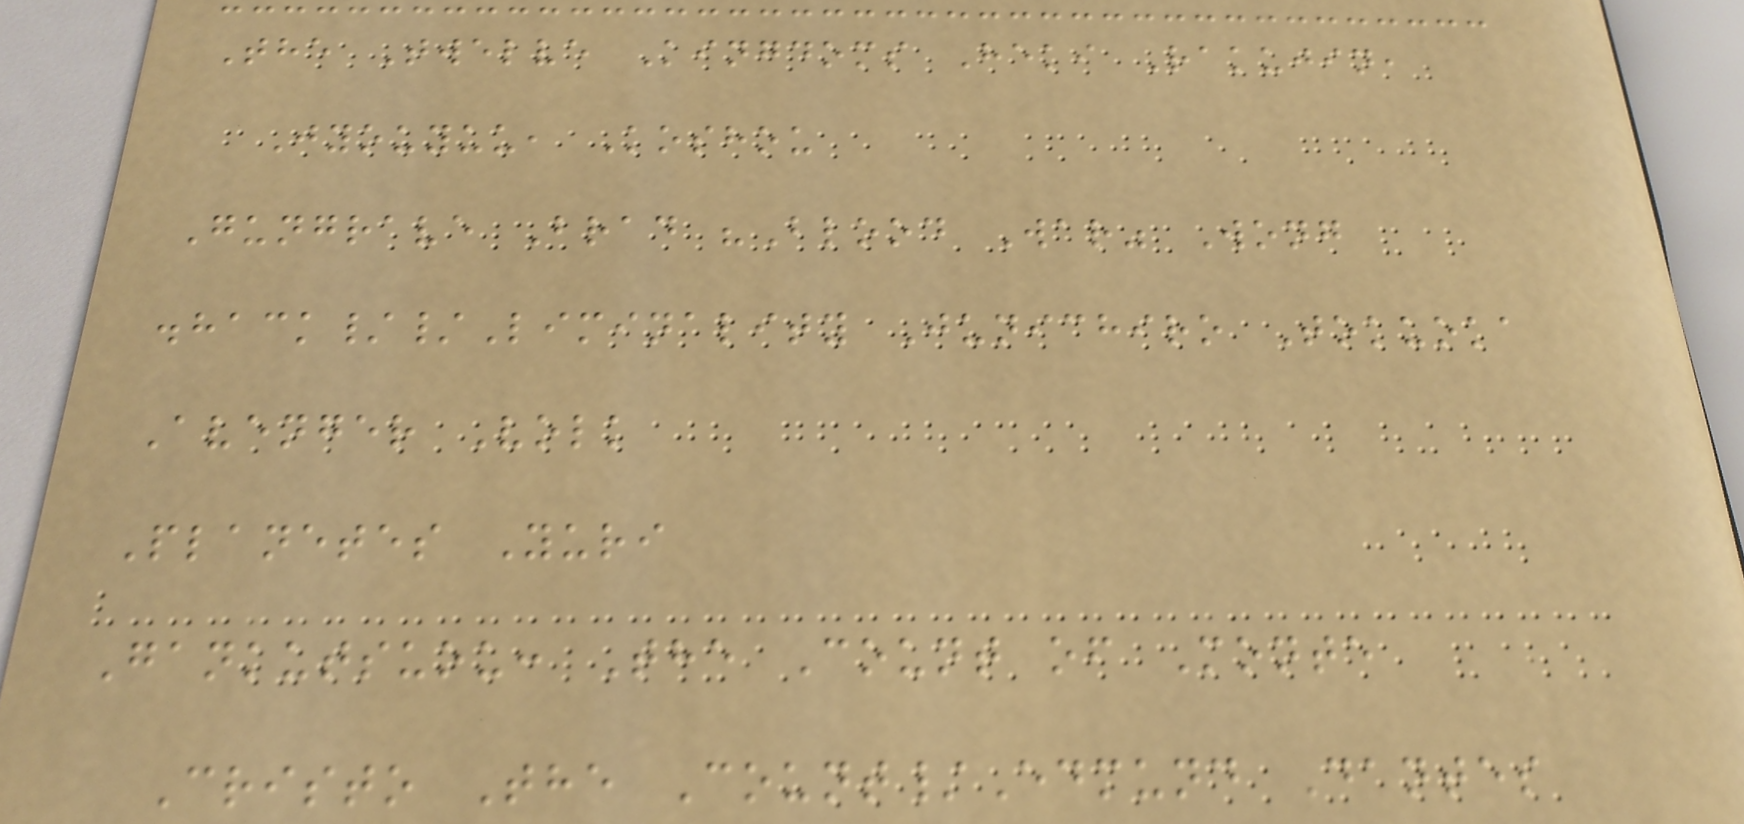The Twelve Kingdoms Heki Rakujin,
Jyouyuu, Koshou
Gungrave Brad "Blood War" Wong
.hack//Liminality Junichiro Tokuoka
Avenger Volk
Planetes Yuri
Gankutsuou: The Count of Monte
Cristo The Count/Edmund Dantes
